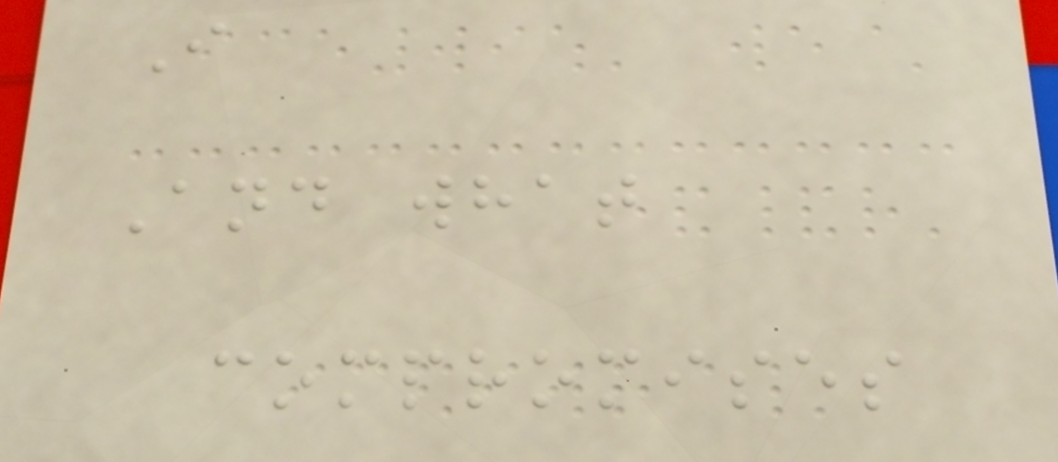I
And what
compromises
